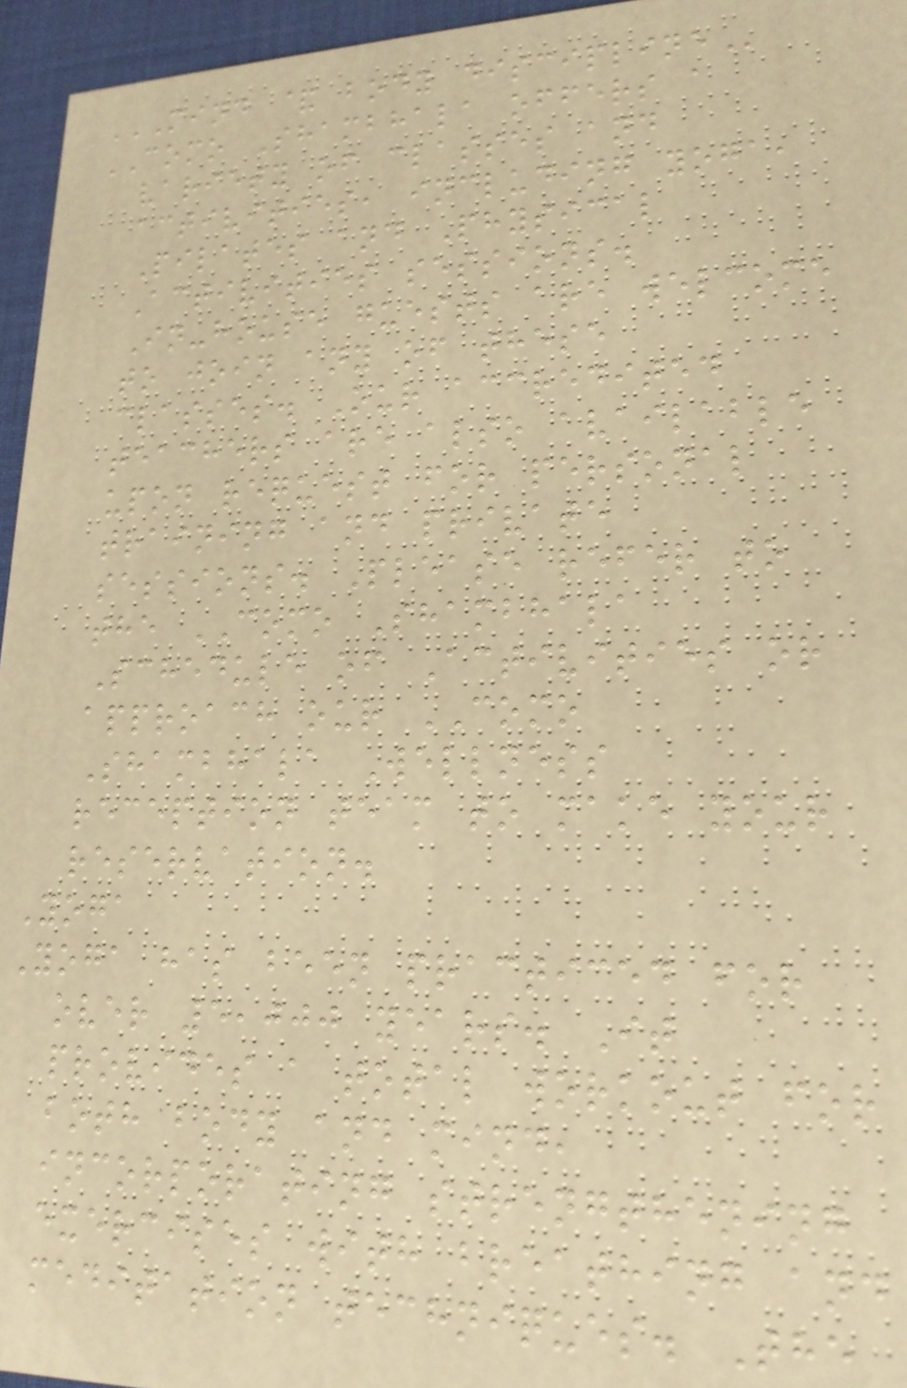MIND & BODY DISCIPLINE
COMO Shambhala offers a
variety of classes and
activities, including yoga,
Pilates and Physical
Activities sessions.
In-house guests are welcome
to join any of these
classes. Our accredited
teachers are also available
upon request for personal
training and private
sessions. Please refer to
the COMO Shambhala
Schedule of Activities or
approach our COMO
Shambhala Wellness
reception team to make your
reservation.
Yoga
Yoga has been practiced for
over 5,000 years. It
provides a total workout for
both body and mind,
incorporating strengthening
exercises with breathing and
meditation techniques. The
